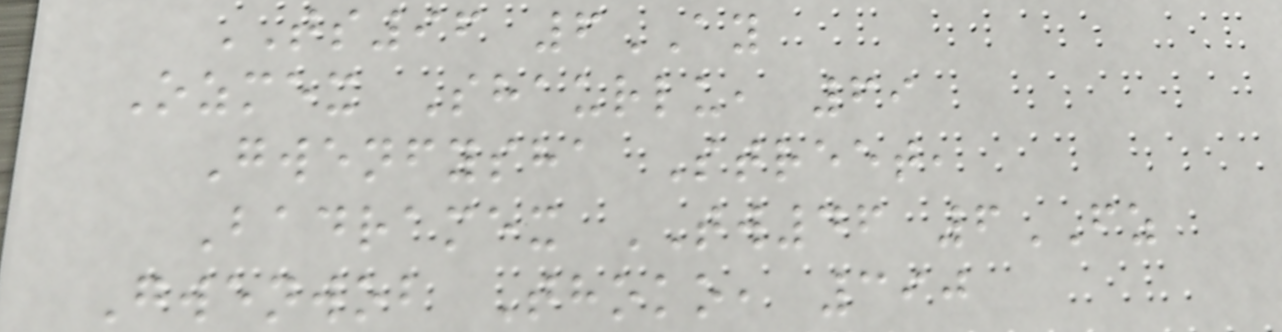TS96 6AY
Ozmex Shaurlu, 69
Gwenfysha Street,
Badramex TW46 6FZ
Gwenwob Thoko, 390
